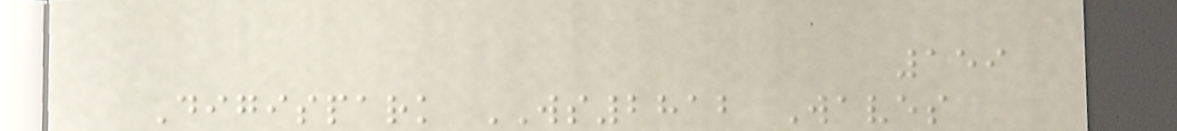159
Digispark WS2812 Waves
